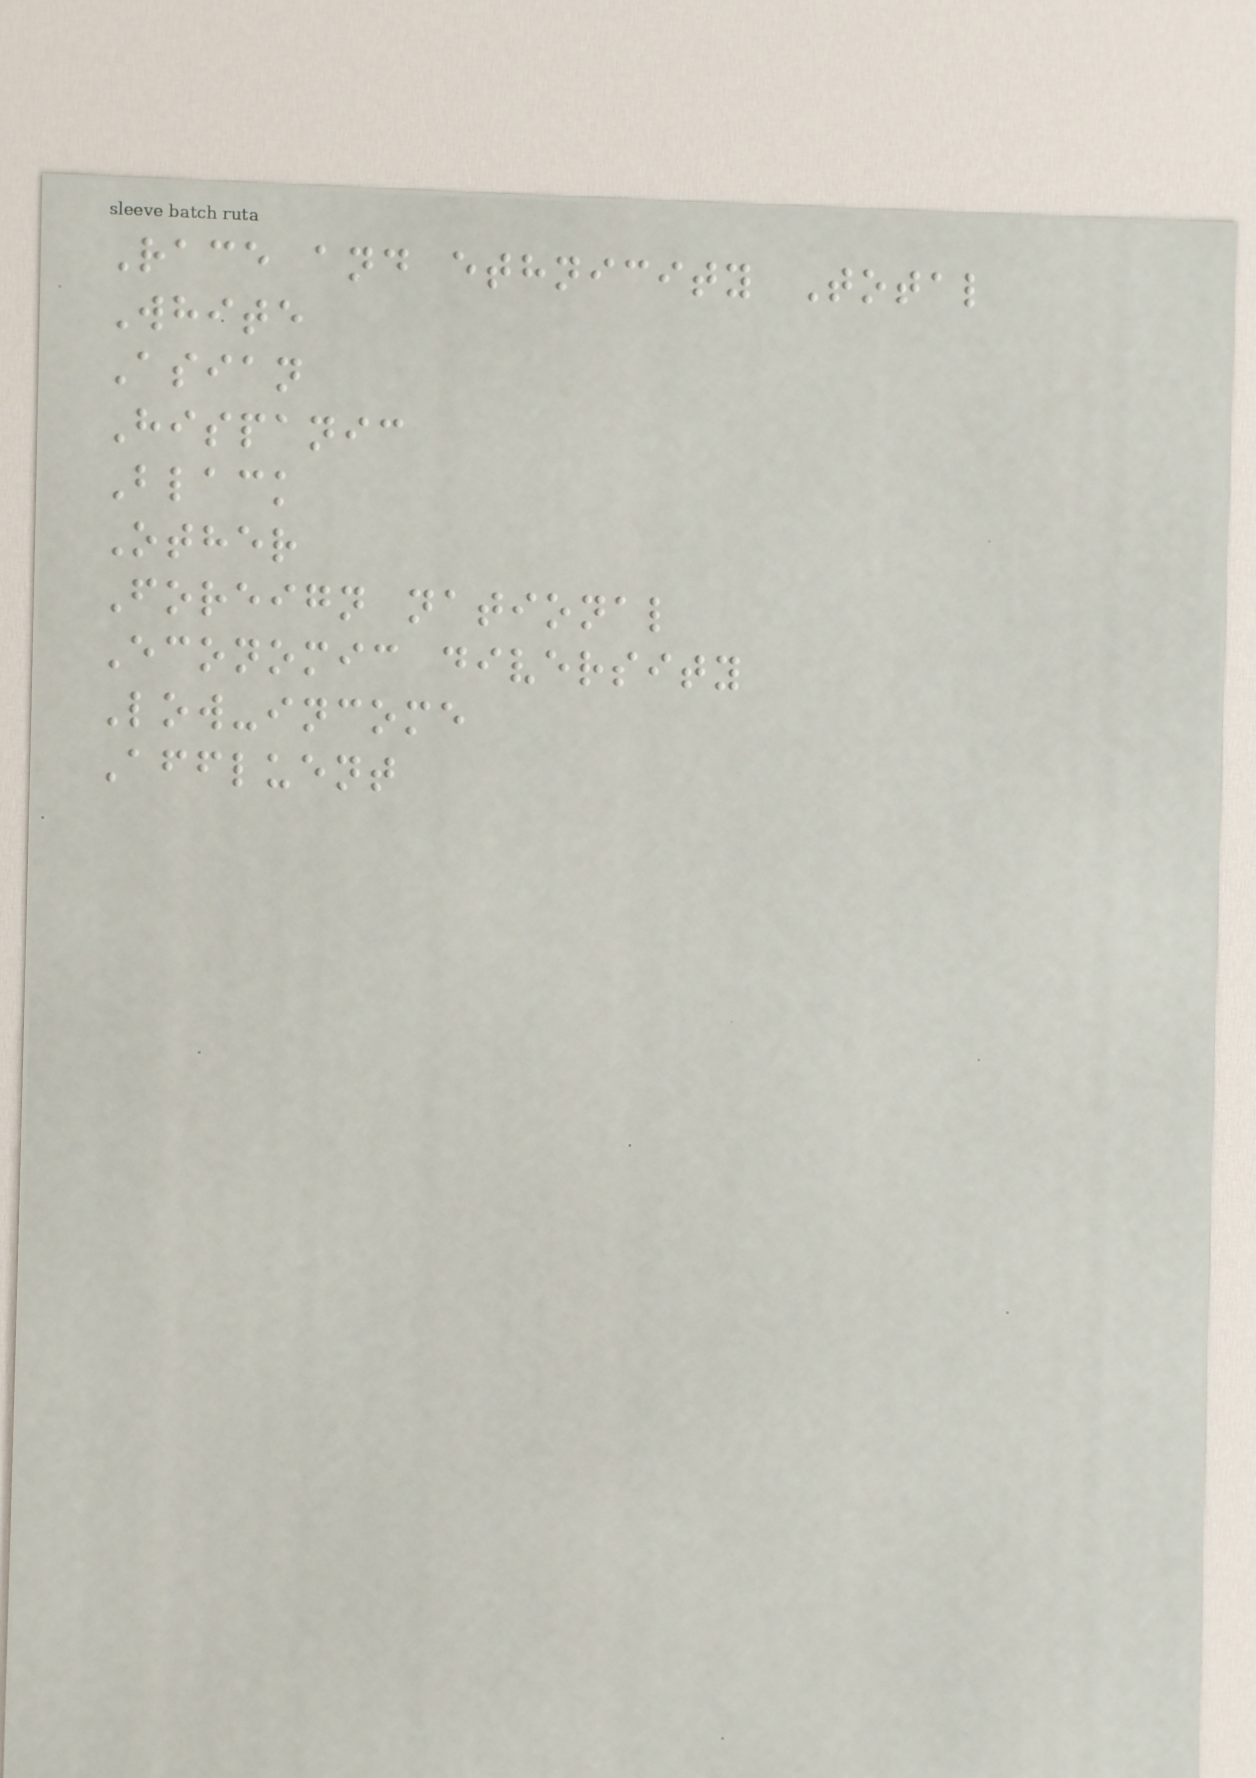Race and ethnicity Total
White
Asian
Hispanic
Black
Other
Foreign national
Economic diversity
Low-income
Affluent
